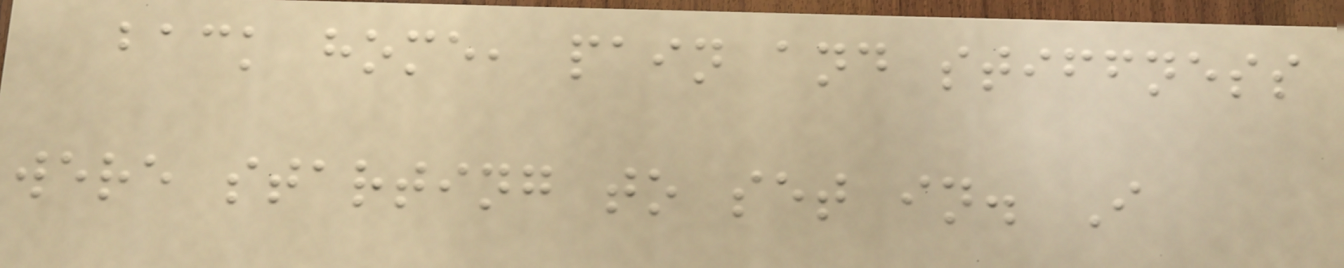back home, pain and stiffness
were starting to set in. I
